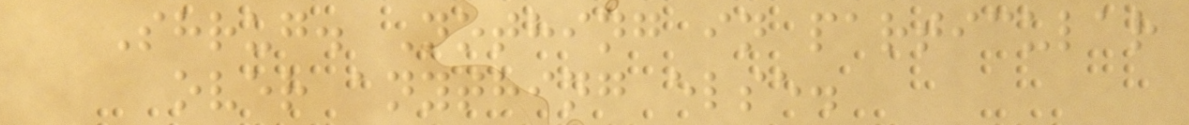Shrug. Nothing in particular
over anything else.
